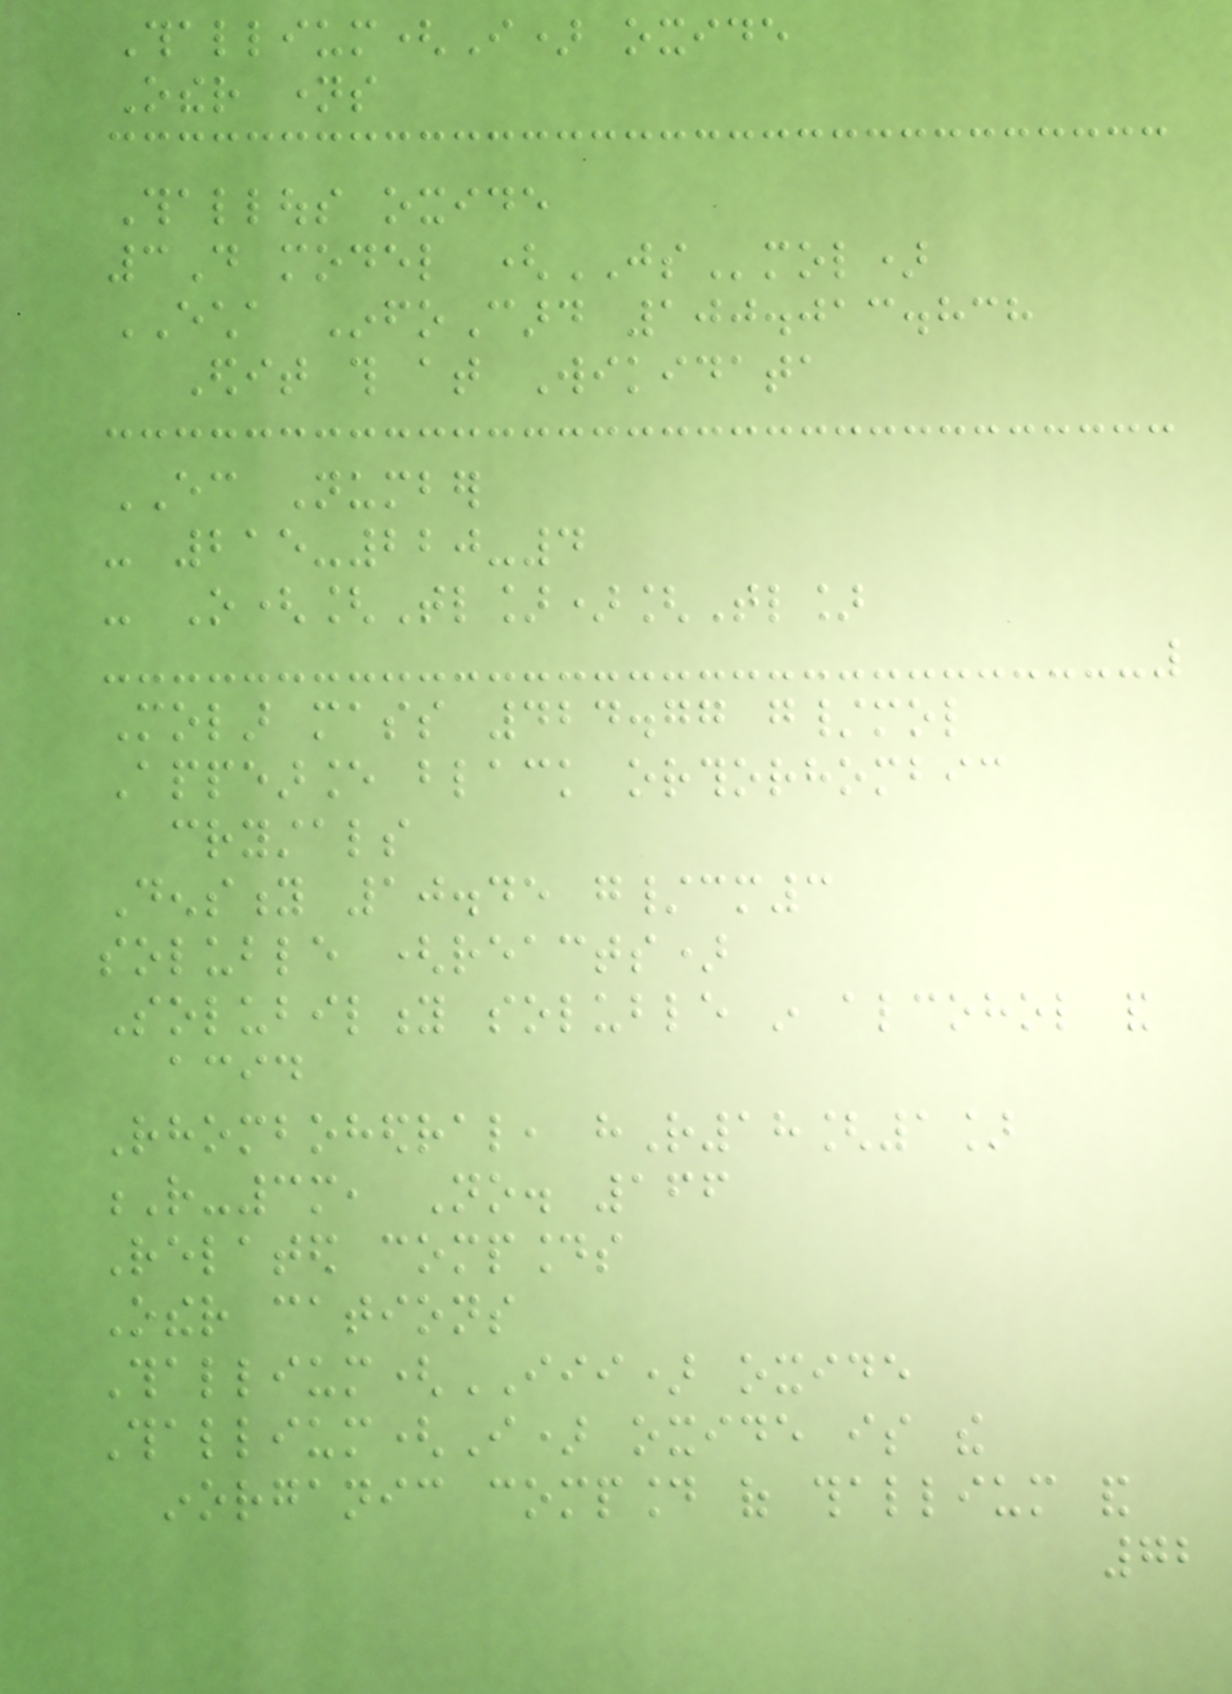Thallium(I) oxide
Other names
Thallous oxide
3D model (JSmol)
ECHA InfoCard 100.013.838
Edit this at Wikidata
EC Number
- 215-220-4
- O([Tl])[Tl]
Molar mass 424.77 g/mol
Appearance black orthorhombic
crystals
Density 10.45 g/cm3
soluble (reacts)
Solubility soluble in alcohol and
acid
Rhombohedral, hR18[1]
R-3m, No. 166
Related compounds
Other cations
Thallium(III) oxide
Thallium(I) oxide is the
inorganic compound of thallium and
72
